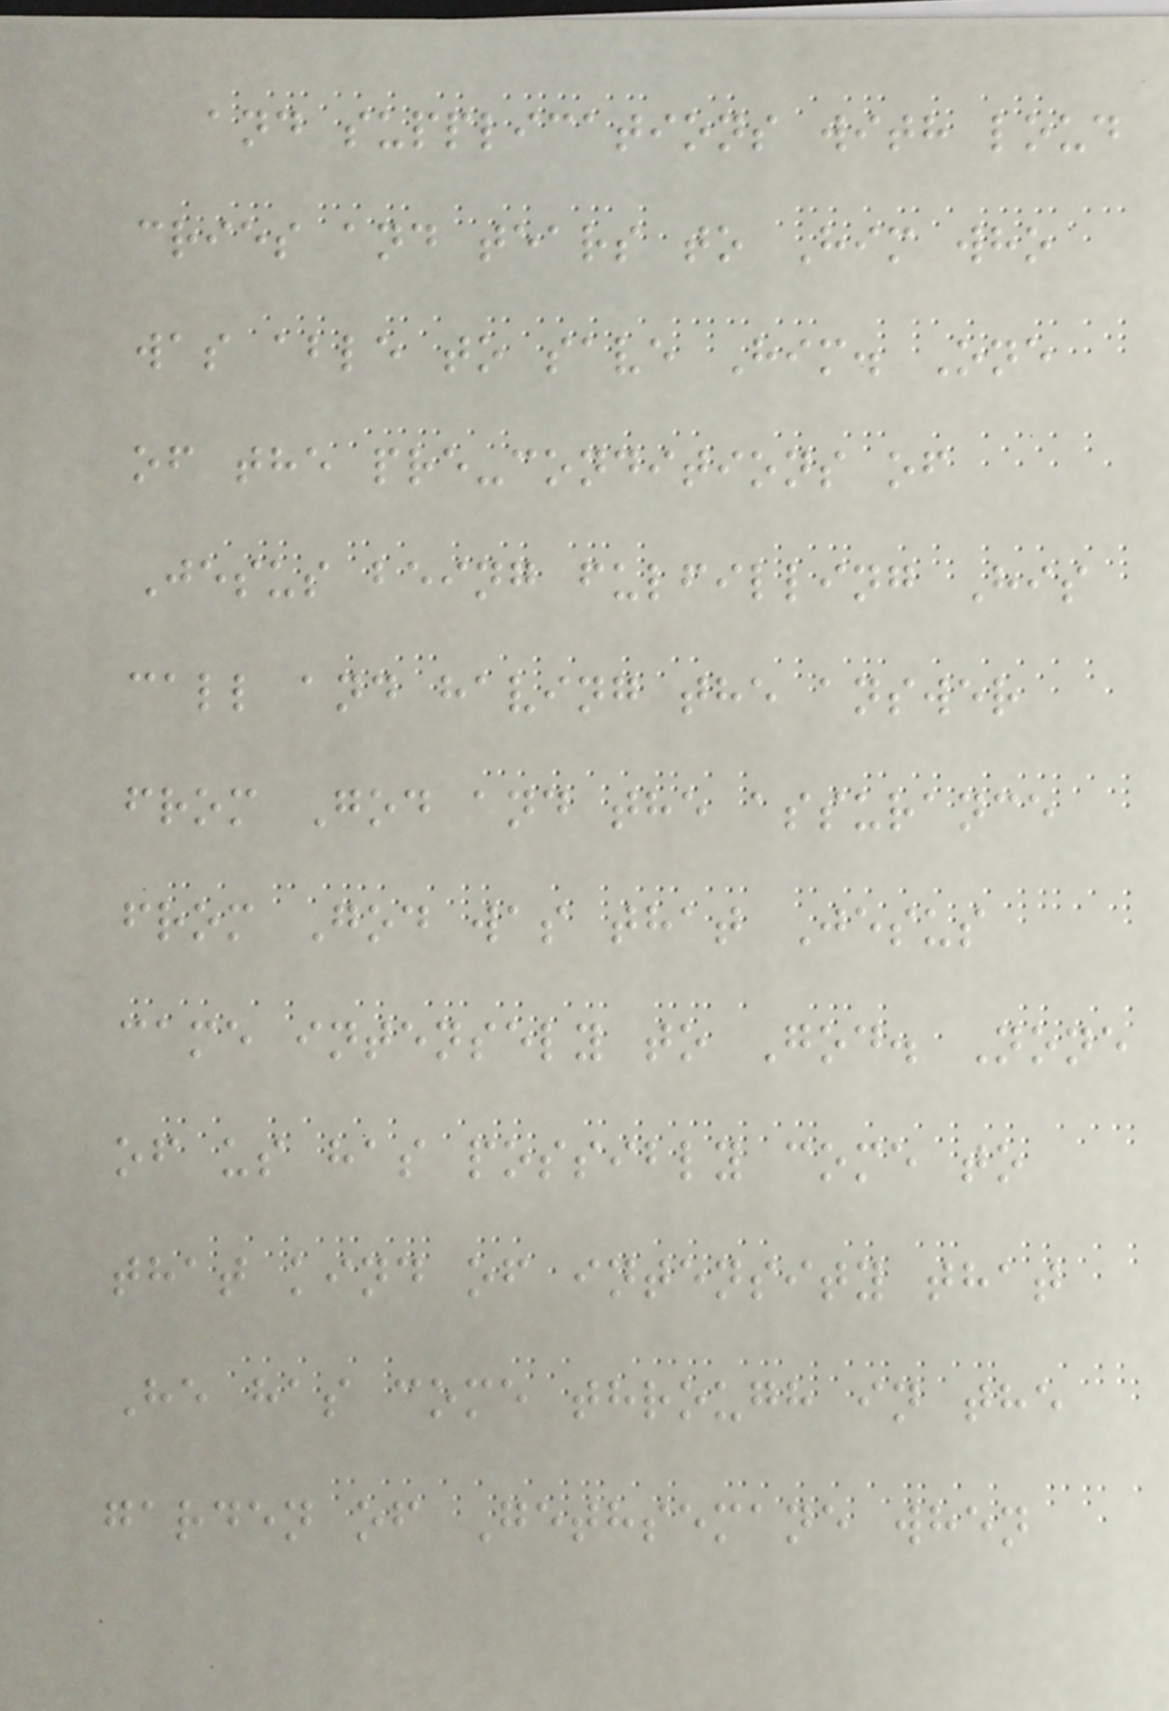and supplications with loud
cries and tears to Him who
was able to save Him. One
of the pre-conditions of
Jesus being fulfilling His
call and having the answer
from God and the assurance
from God was that Jesus
came intensely to God. None
of us has possibly come to
that kind of intensity that
He has come through in the
garden of Gethsemane when
